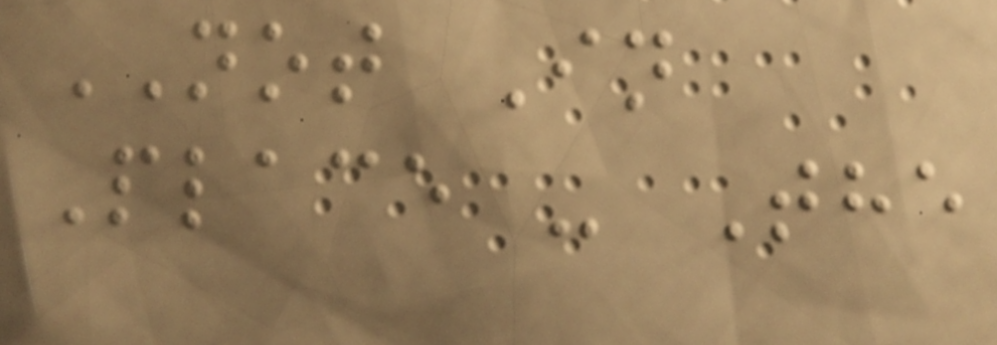NOT In
Place - The
